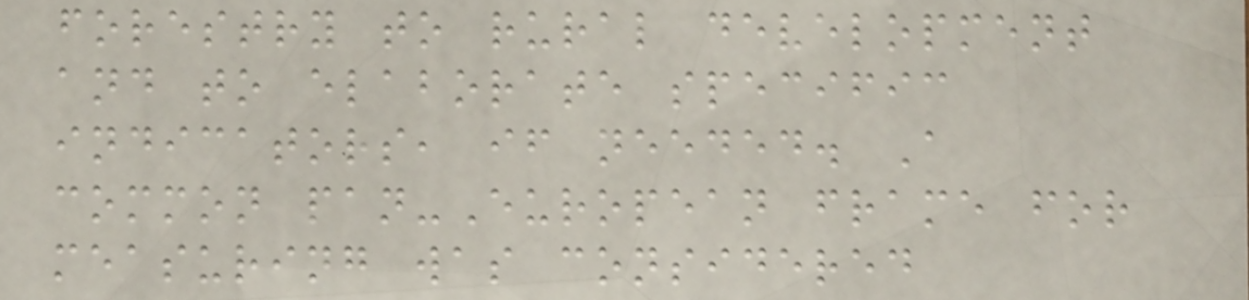forestry to rural development
and to elaborate specific
indicators, if needed. A
common pan-European frame for
measuring was considered
